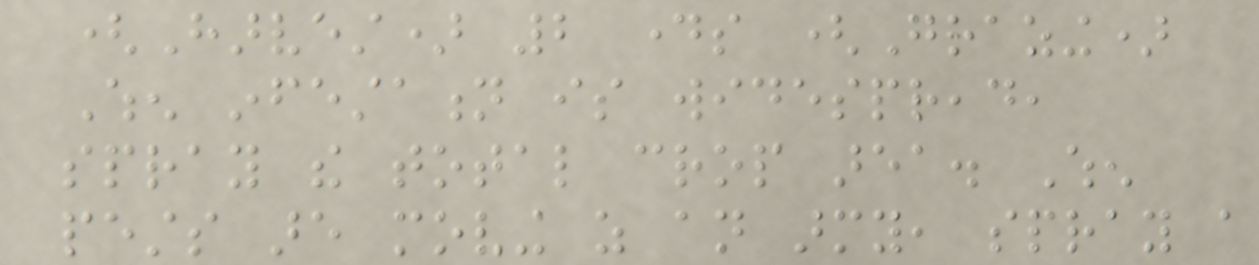(Harvest) 2 days (Grazing)
When infestation is widespread,
spray the total crop area. When
pests are moving as an army, spray a
